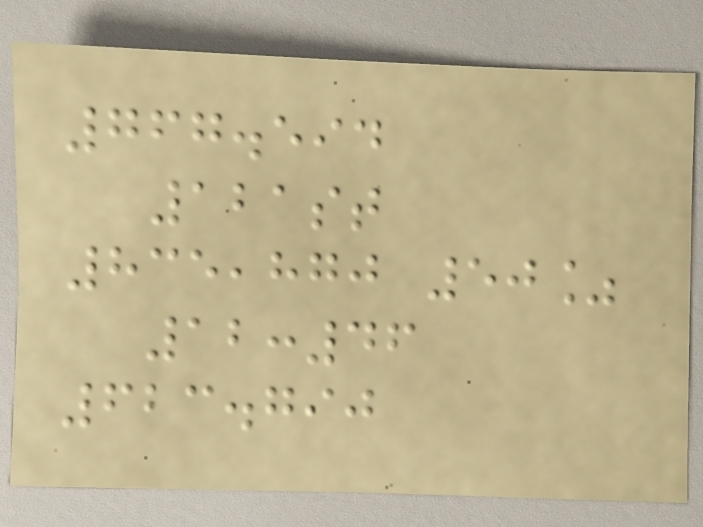767.594
121st
835,870 50%
12:46
623.790
